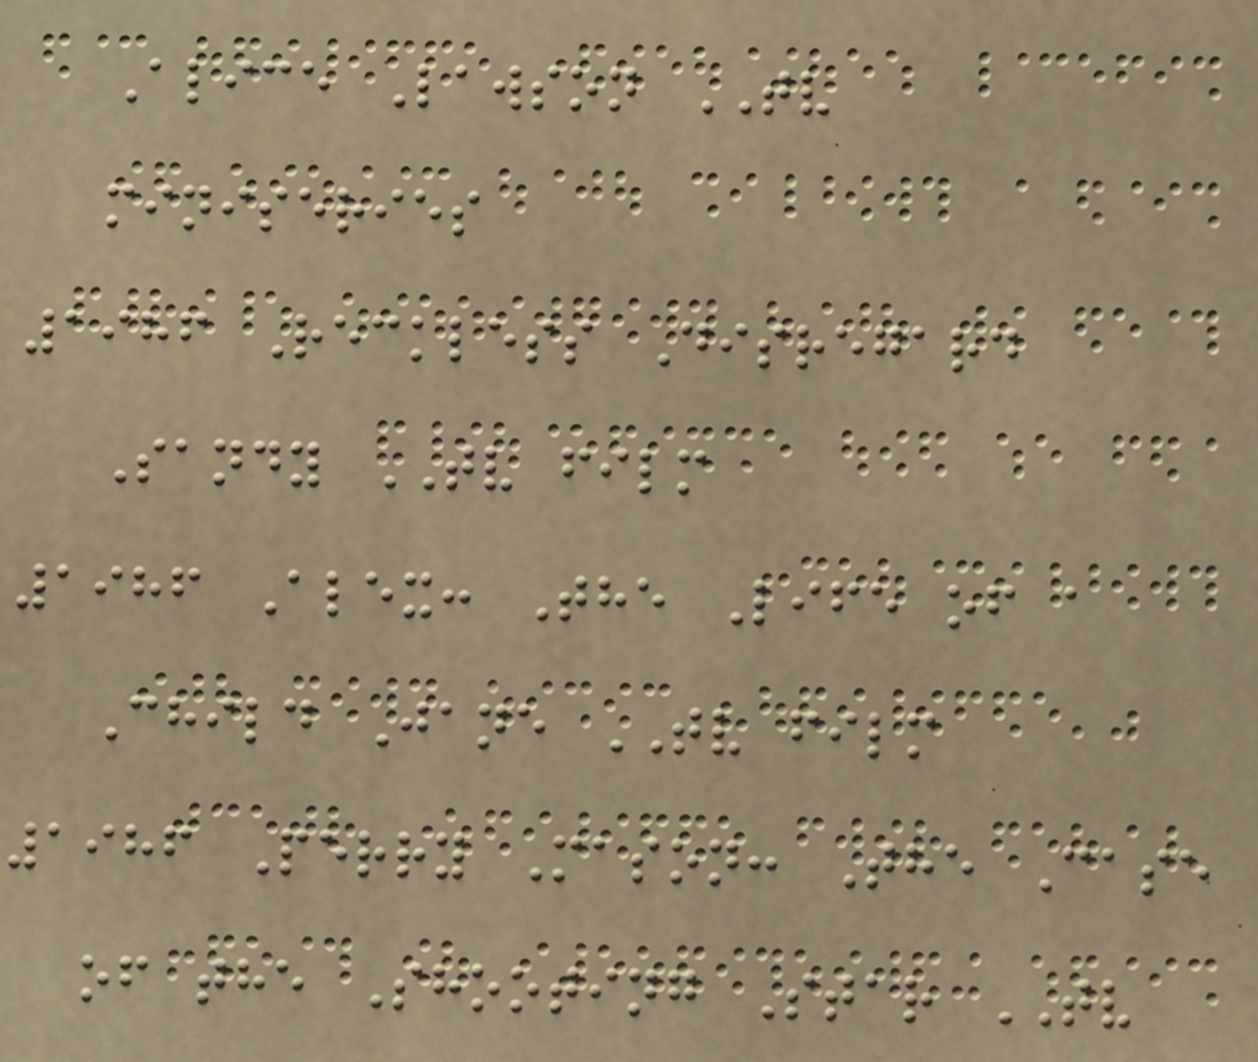Alice Lawson TV
miniseries
1986 Reckless Disregard
Sandy TV film
1986 Alex: The Life of a
Child Jane TV film
1986 Perry Mason: The Case
of the Shooting Star TV
